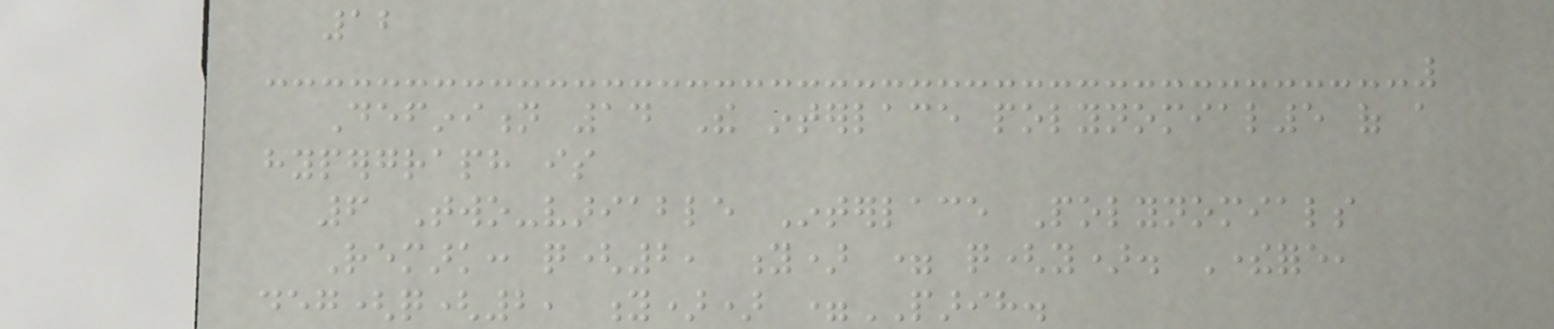12
Definition 14 The interlace polynomial5 of a
hypergraph is
6 Two-variable Interlace Polynomials
Remark: q(2, y) = q(y). Therefore,
deg(q(2, y)) =PARIH.
